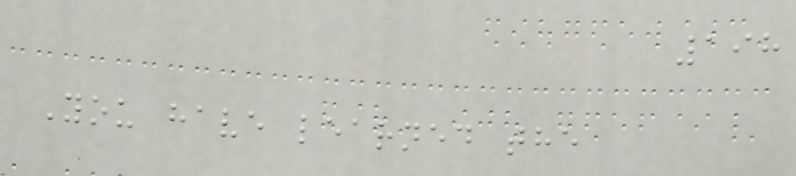198
You have learned the
